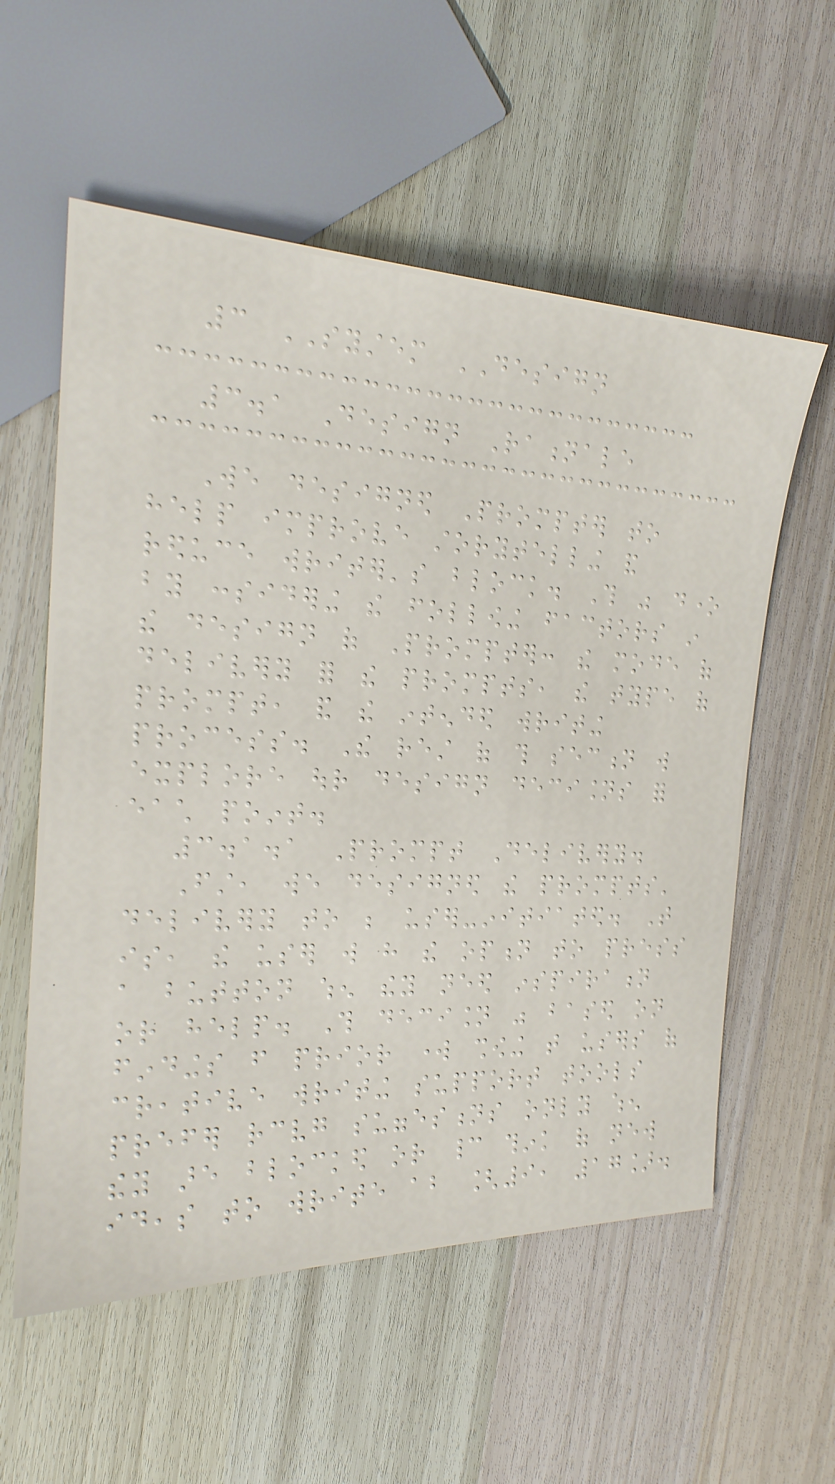3 SYSTEM DESIGN
3.1 Design Rationale
We designed Prompter to
help improve storytelling and
reduce writer's block. This was done
by considering the following factors in
the design of Prompter: the mode of
delivery for the prompts, the type of
prompt, and the intended writing
process. The rest of this section will
explore our design decisions for
each point.
3.1.1 Prompt Delivery.
First, we designed the prompts'
delivery to be user-initiated. That
is, the user will have the option to press
a button when they need inspiration
or help. This decision was based on
findings from prior work showing that users of
creative writing support tools
prefer receiving suggestions only when
they are blocked or cannot think of new
ideas to write about [9, 17].
